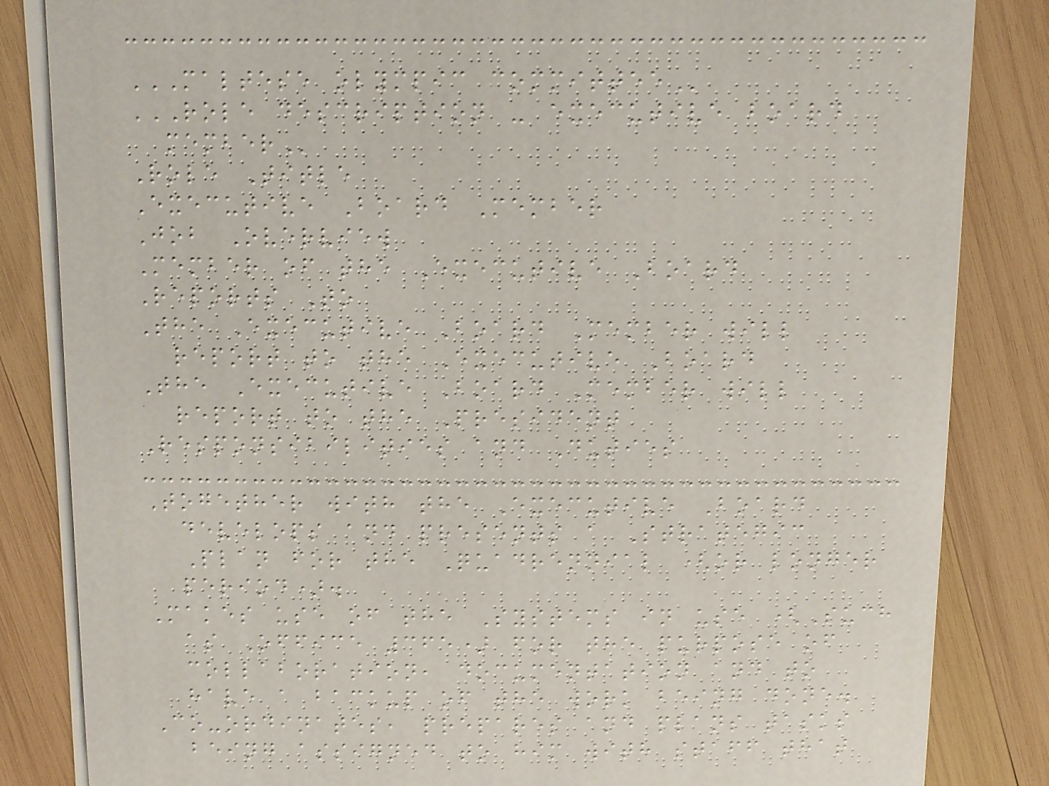MALTESE OLYMPIC COMMITTEE
ROLE DESCRIPTION - EXECUTIVE BOARD
MEMBER
Role Title
Executive Board Member
Job Overview
Member of the Executive Board
Reports To
The Executive Board Member will
report to the Executive Board
The Executive Board Member will
report to the President
Responsibilities and Duties
Together with the Executive Board
develops and presents a Strategic
Plan for the Quadrennial (or longer
period).
Makes use of the Systems in use (Such
as Office 365) for the purpose of
collaboration, documentation and to
have a backup of the work being done.
Co-ordinates, prepares and plans tasks
being assigned to him with staff that
